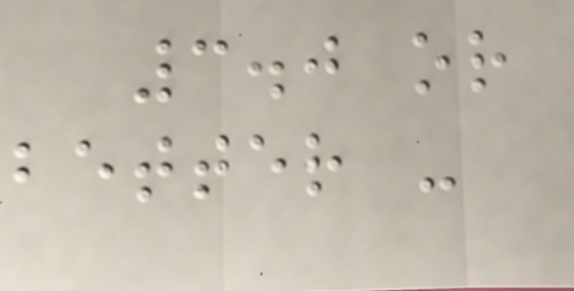3.0 or
better -
